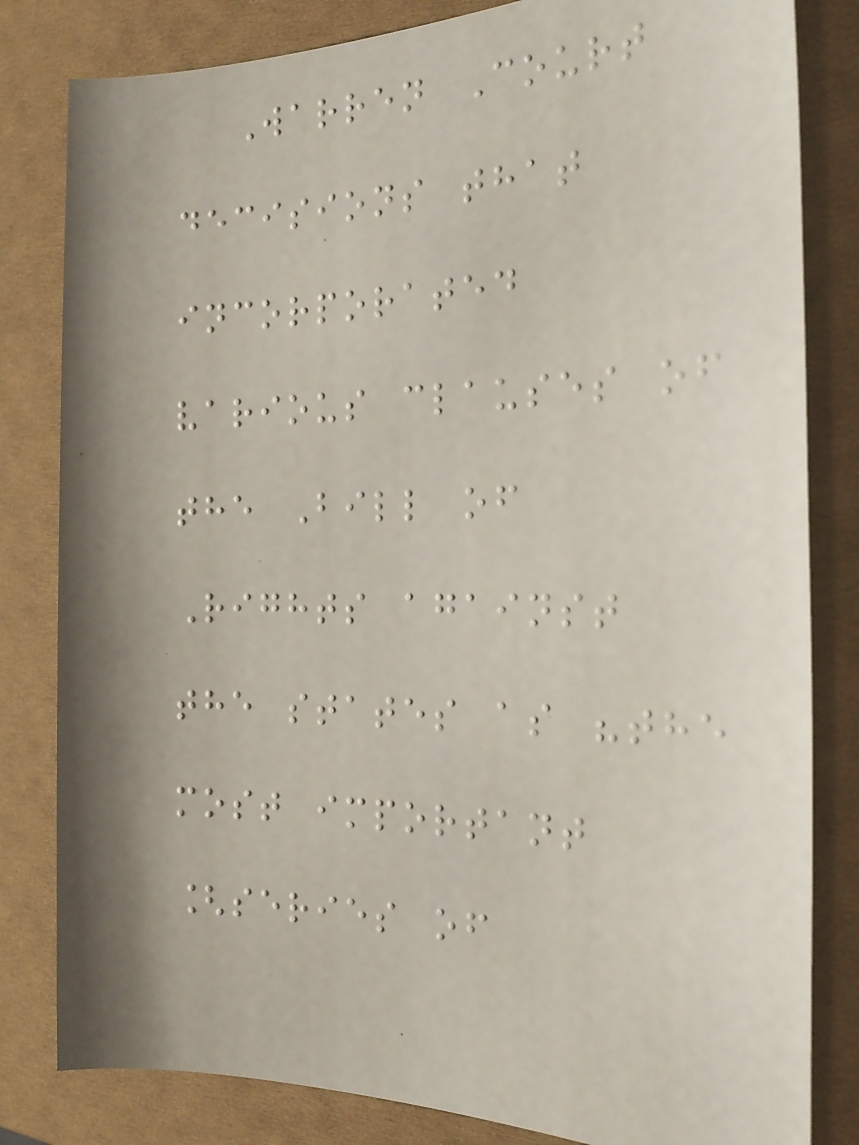Warren Court
decisions that
incorporated
various clauses of
the Bill of
Rights against
the states as "the
most important
[series of
